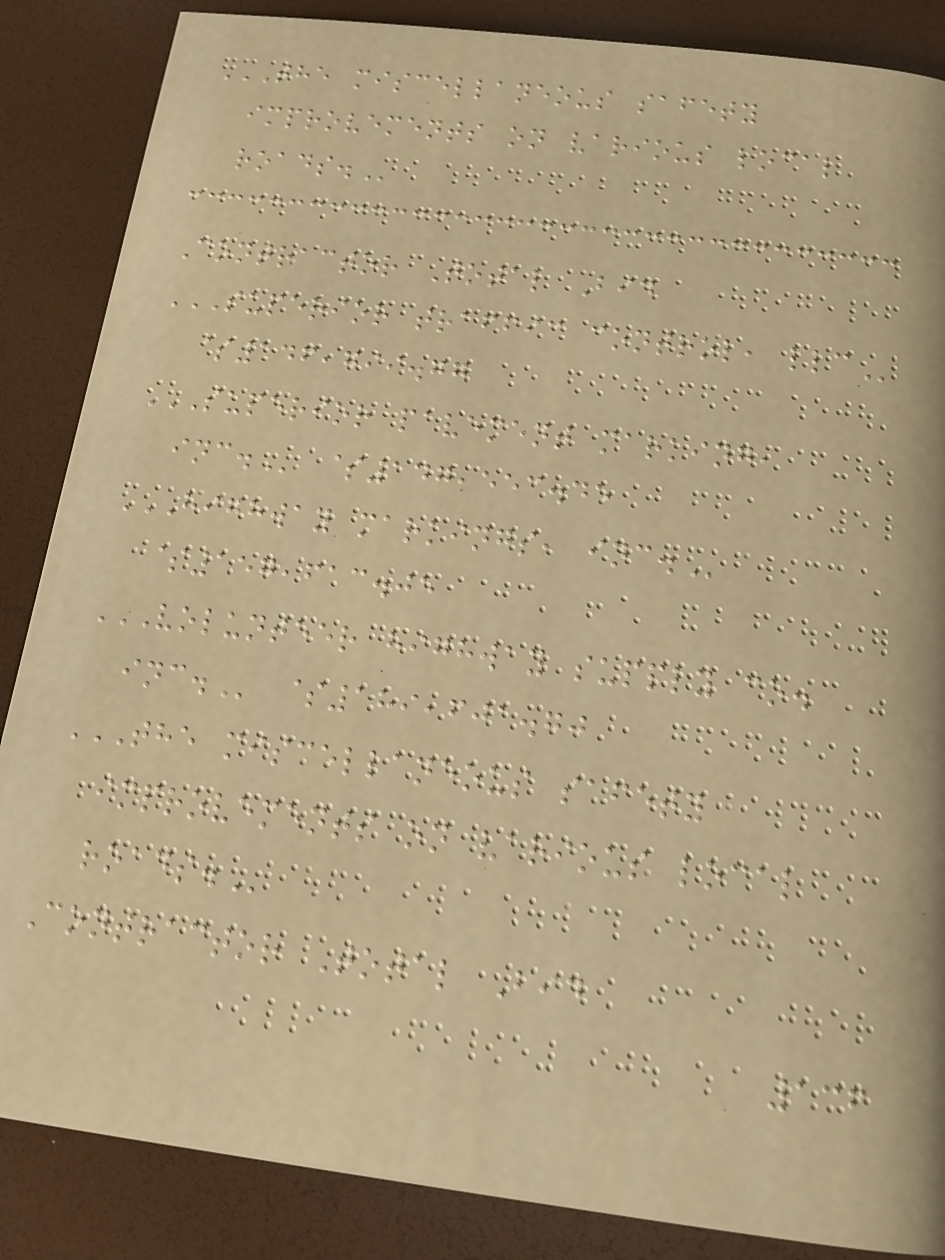THE MISCELLANEOUS SAFETY
IMPROVEMENTS ON VARIOUS LOCAL
ROADS.
Contractor Total Bid
SUPERIOR TRAFFIC CONTROL, LLC
$146,799.77
SUPERIOR PAVEMENT MARKING,
INC. $147,553.45
HIGHWAY MARKINGS, INC.
$157,613.05
VOLUNTEER HIGHWAY SUPPLY CO.
INC. $189,601.70
THE MISCELLANEOUS SAFETY
IMPROVEMENTS ON VARIOUS LOCAL
ROADS.
Contractor Total Bid
136
